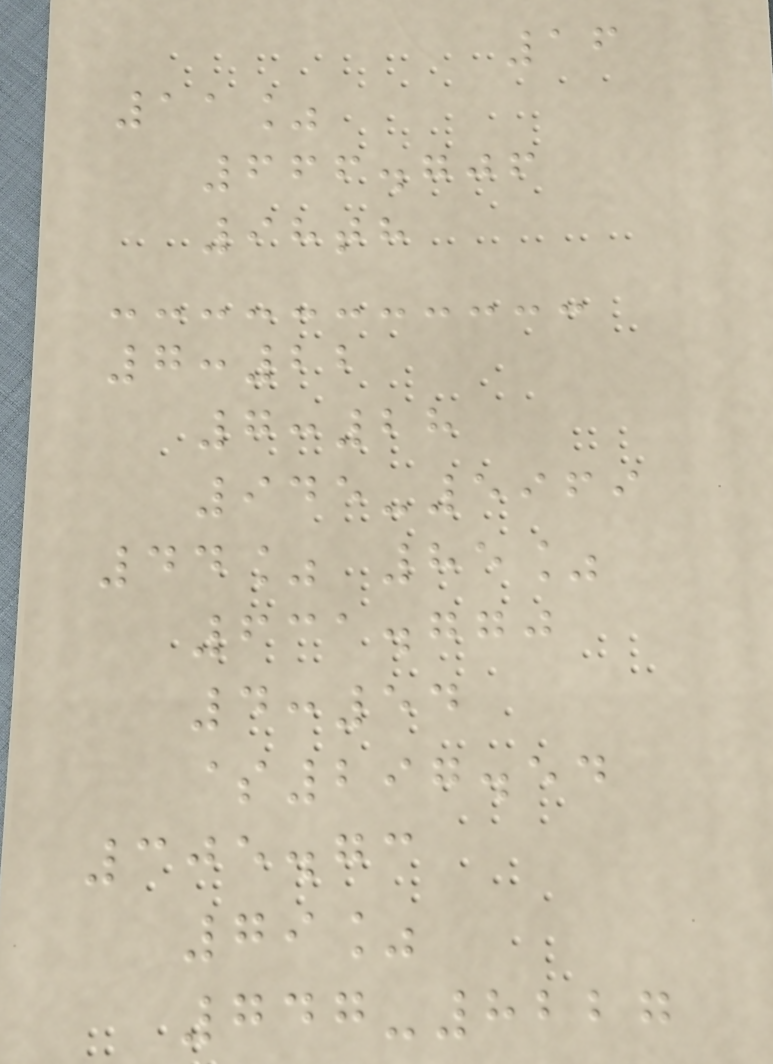16
11%
666.706
98th
7:22
7:28
945-5969
44% 85%
631.770
4:54
$297.54
305.73
79%
747-8227
